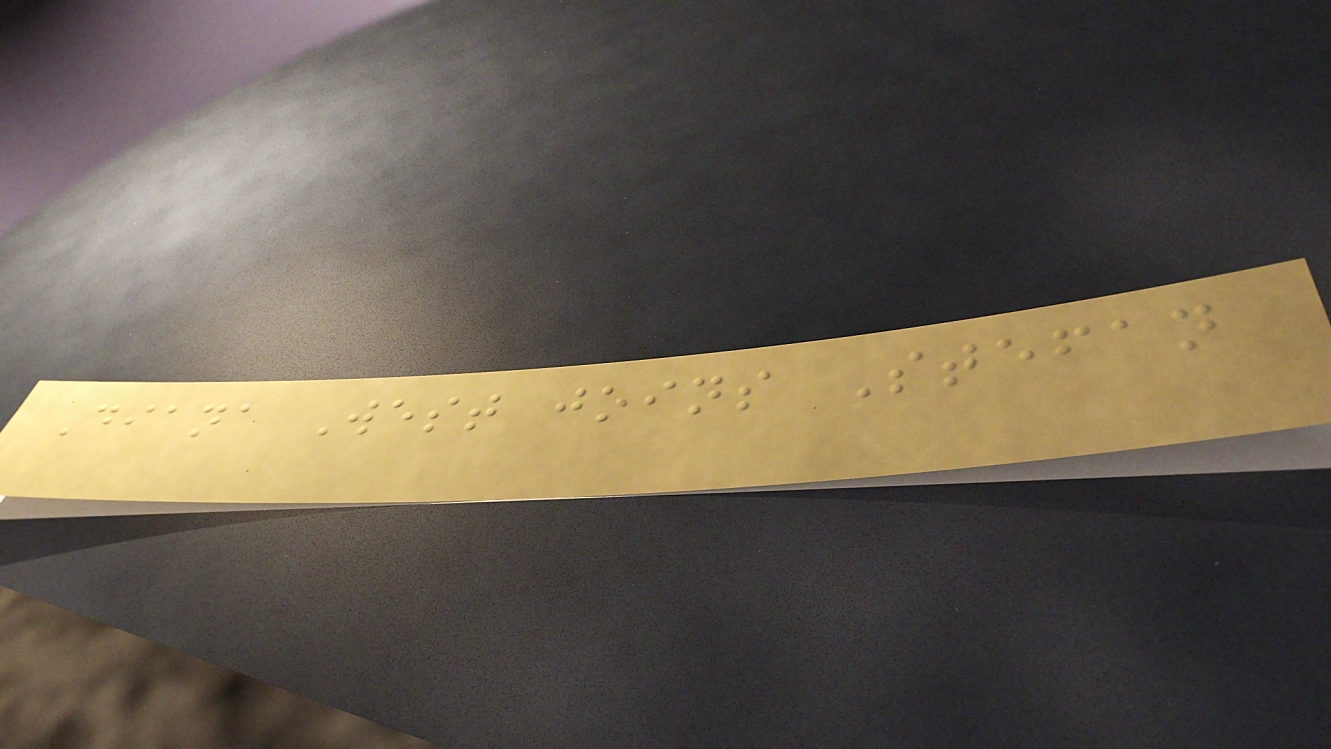Diana West joins Stefan
